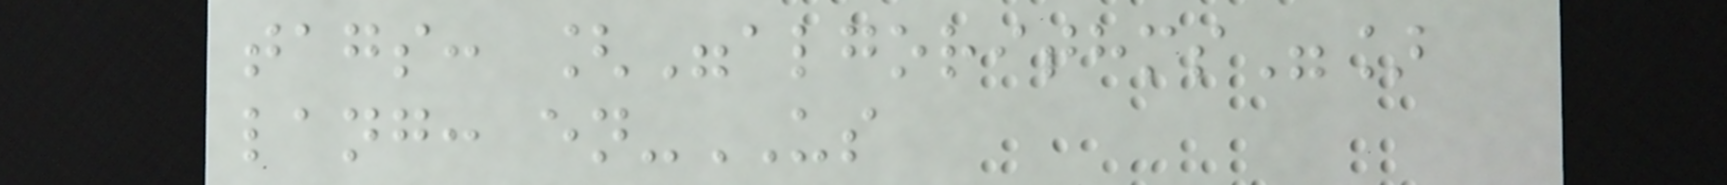tags: ["algorithms"]
lang: en-US
